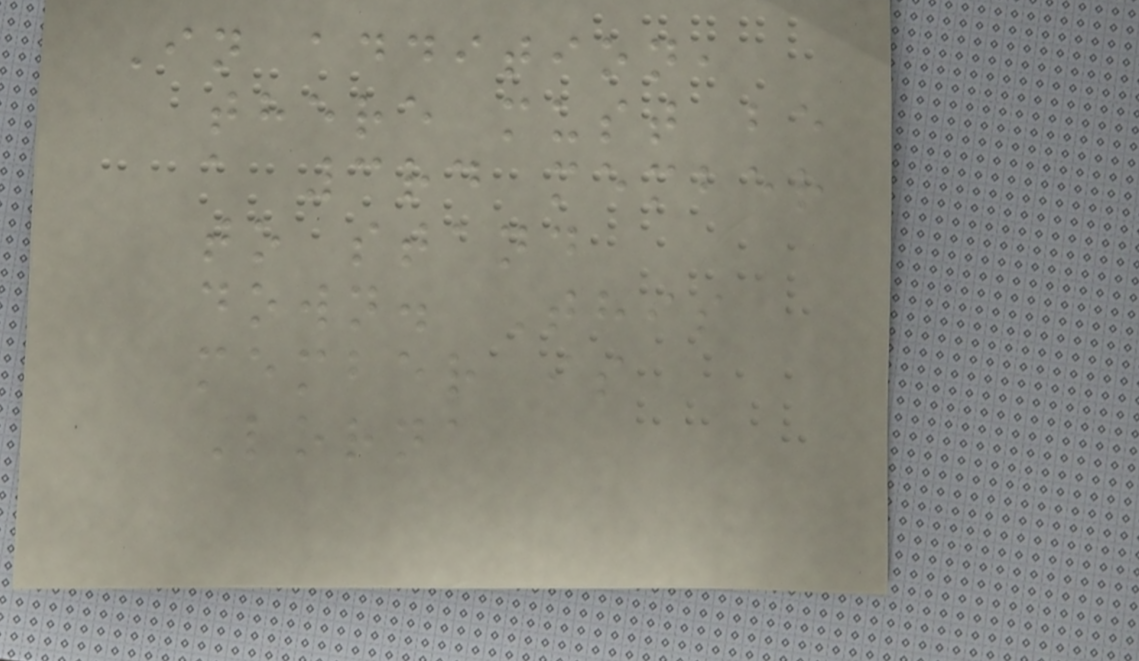In addition,
there must be
a 3rd member
to stand
down. This
member is
Lorna
